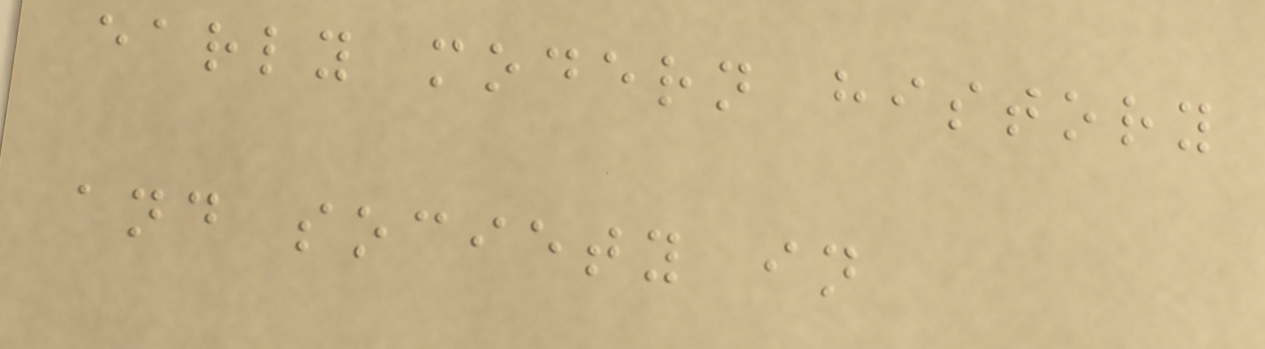early modern history
and society in
